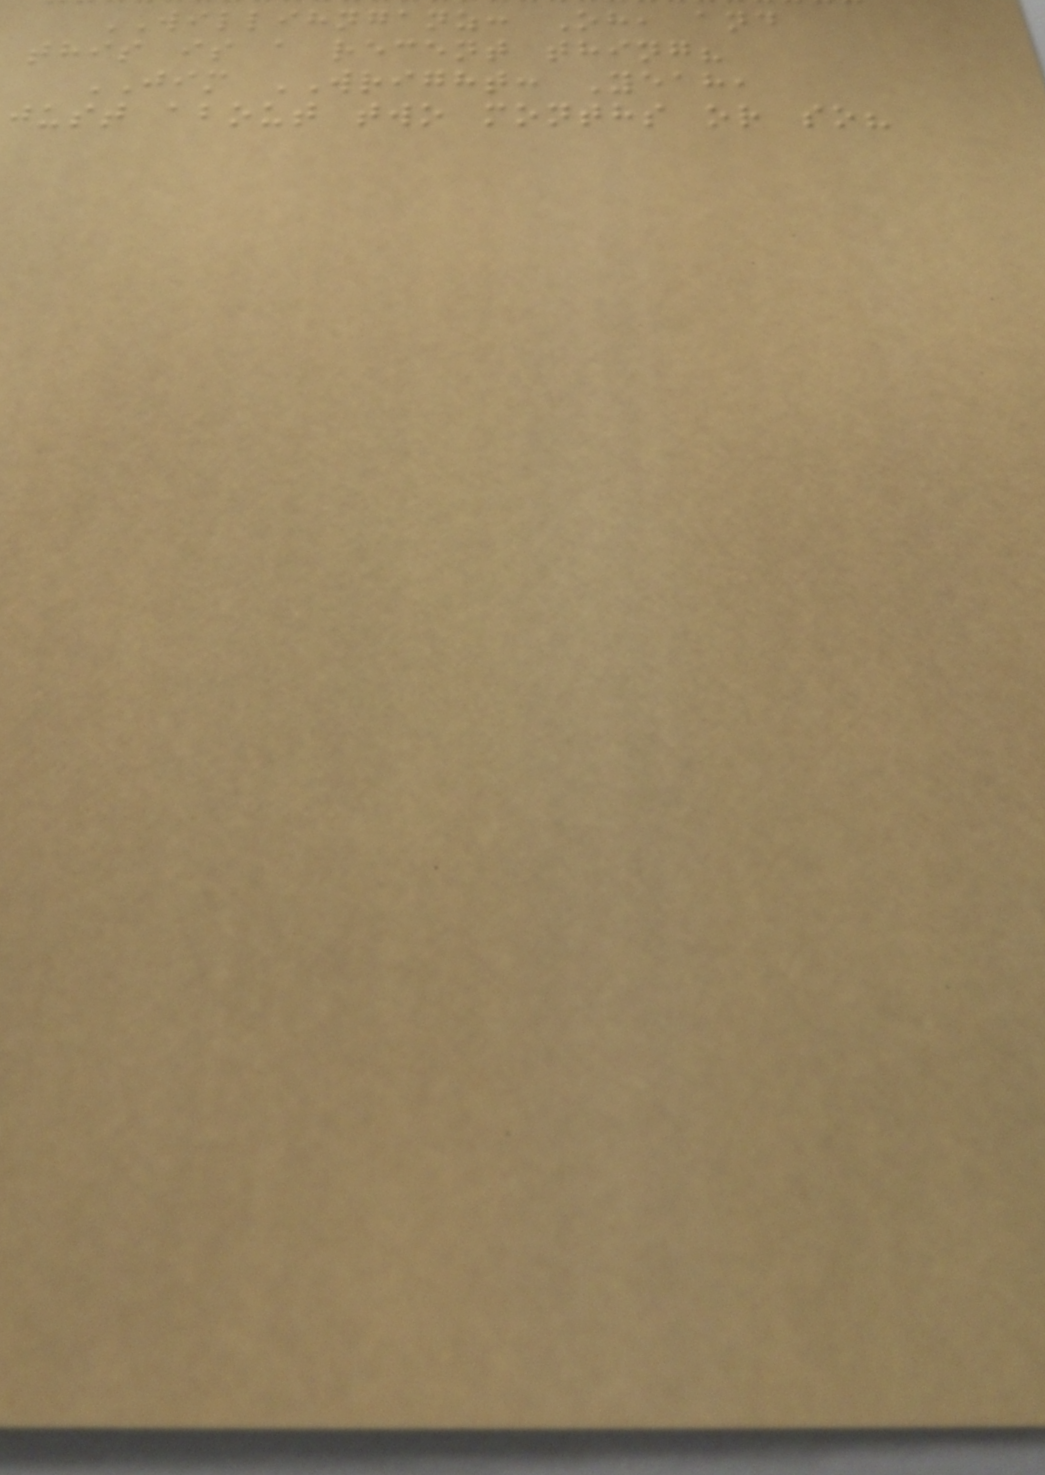WILLIHNGANZ: Oh, and
this is a recent thing?
JIM WRIGHT: Yeah,
just about two months or so?
